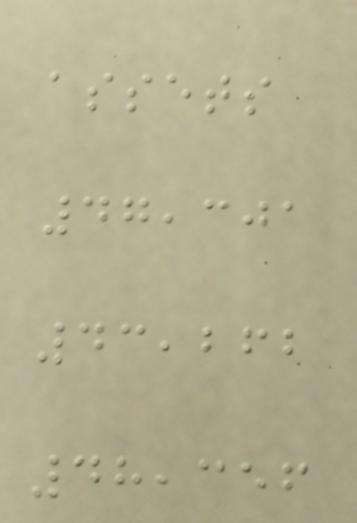assets
47,301
43,262
48,356
